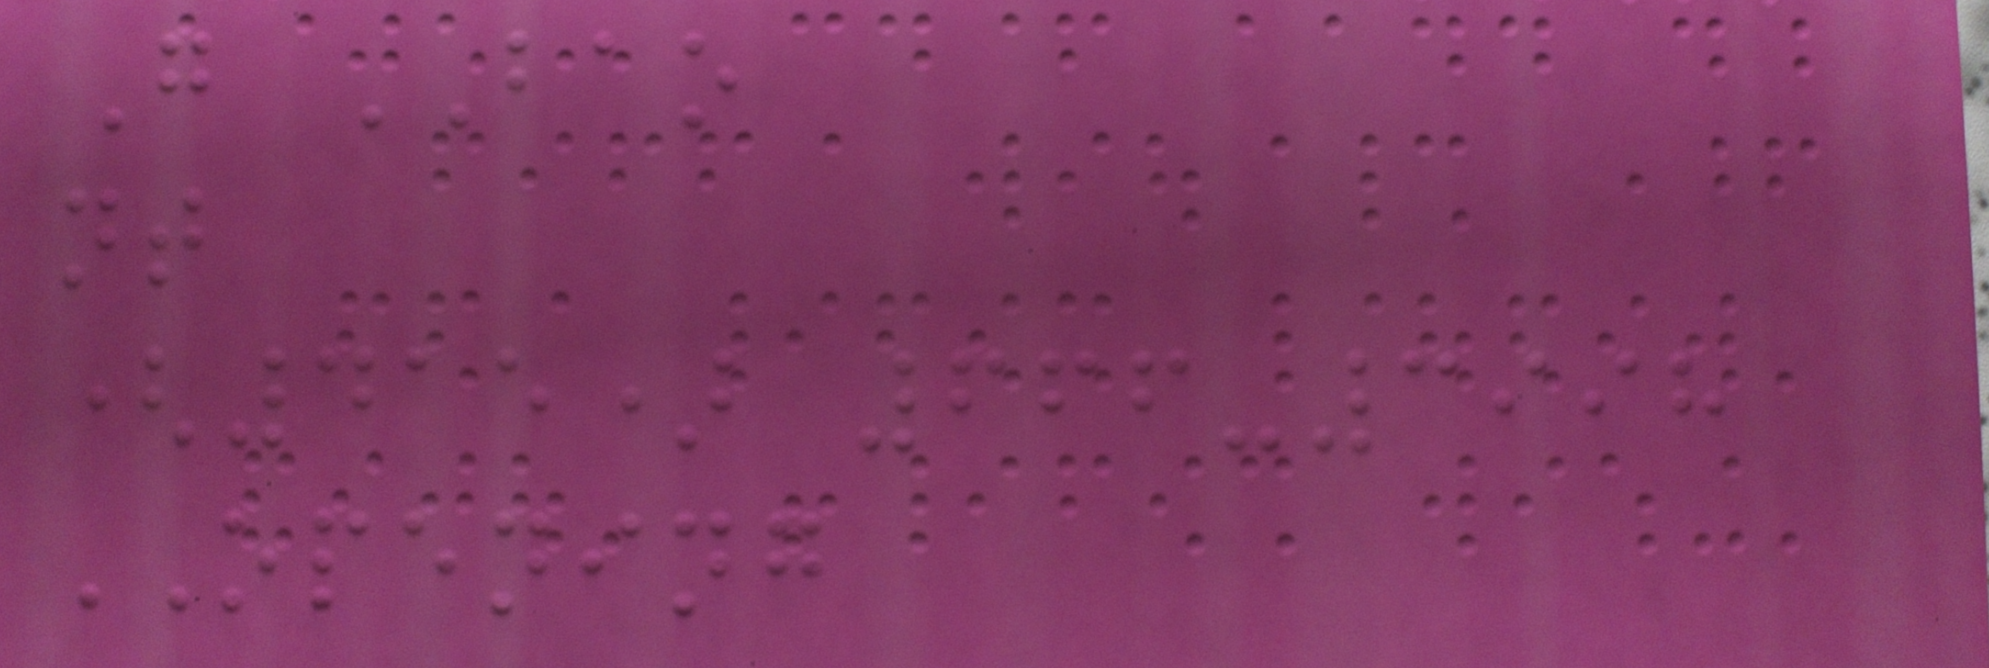G BAO
nt
(415) 666-3998
OPENING
